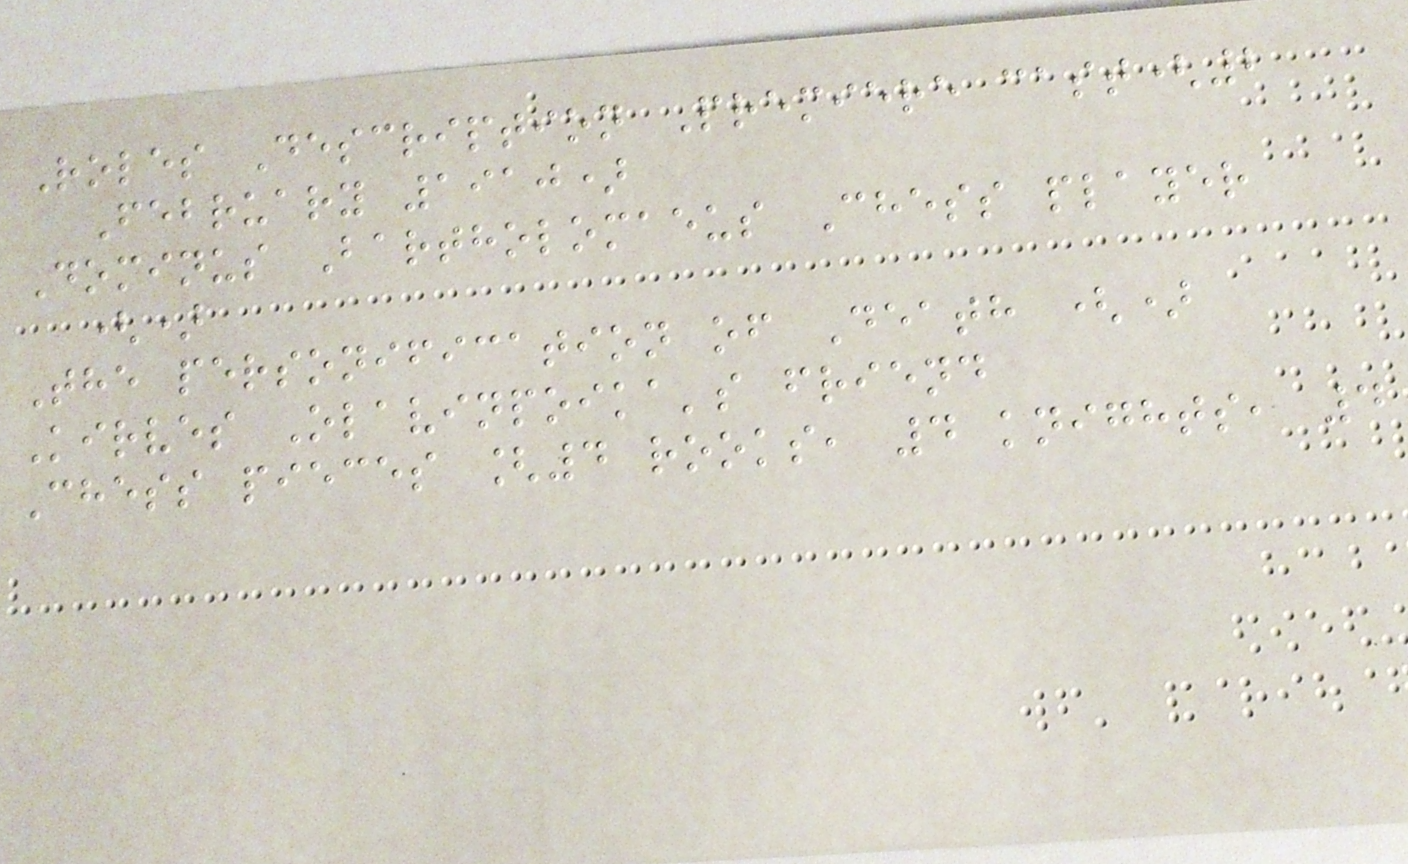Roles Description Premiere cast(2
February 1910)
Dominus Bartholomaeus Chess player
()
The personification of Death ()
Kirves Olavinpoika's friend
Chess pieces [4 rooks, 4 knights, 4
